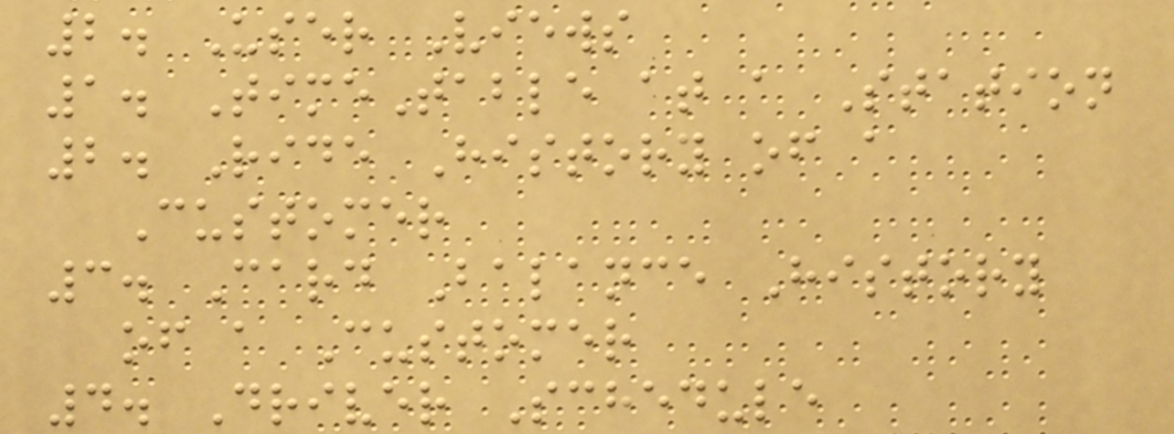2. User Views
1. TimeTable at a Station
2. Ride History of a
Customer
3. Card Balance History
of a Customer
4. Driver Schedule
